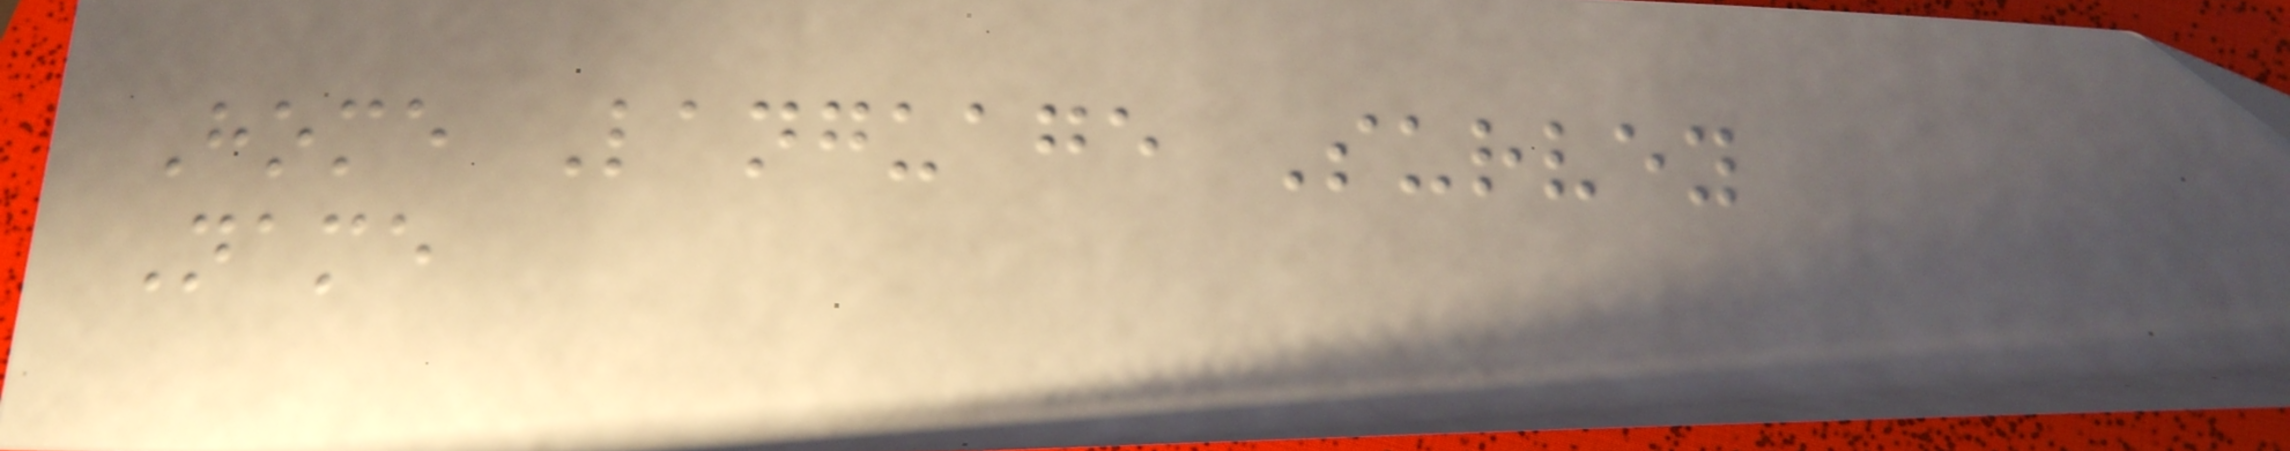Home Language Survey
Name
